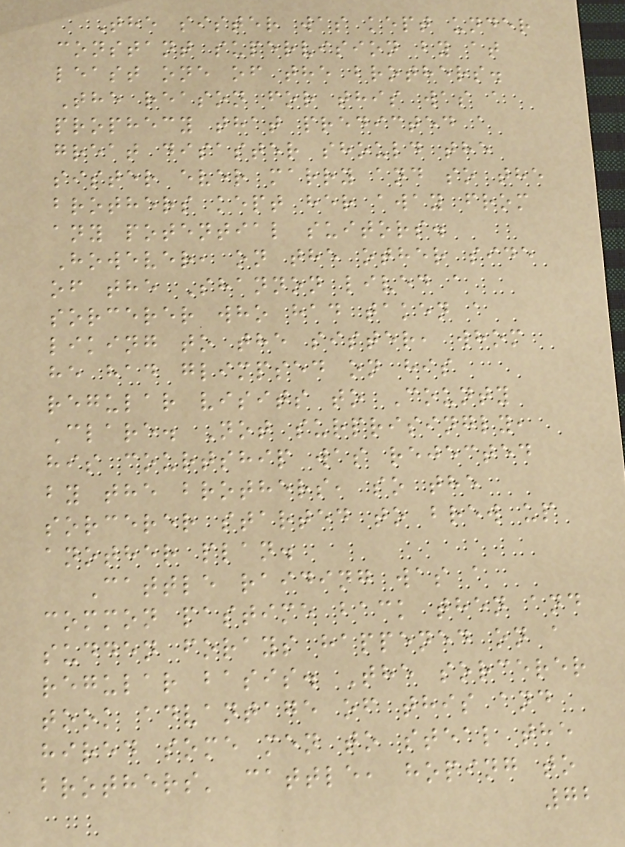The sister was kept under
constant supervision by at
least one of the brothers.
The reason for this was a
prophecy that predicted a
great disaster should the
sister ever marry and so the
brothers kept her away from
any potential suitors.
However, on the other side
of the Shannon lived a
sorcerer who had taken a
liking to the sister, whom
he had glimpsed on his
regular visits to County
Clare. Not surprisingly,
his courtship was rejected
by the brothers, so the
sorcerer started to brew up
another plan.
Cattle raiding was a
common pastime back then and
sudden forays happened on a
regular basis. The sorcerer
took advantage of this and
hired some men to steal the
brothers' cattle, hoping to
72
